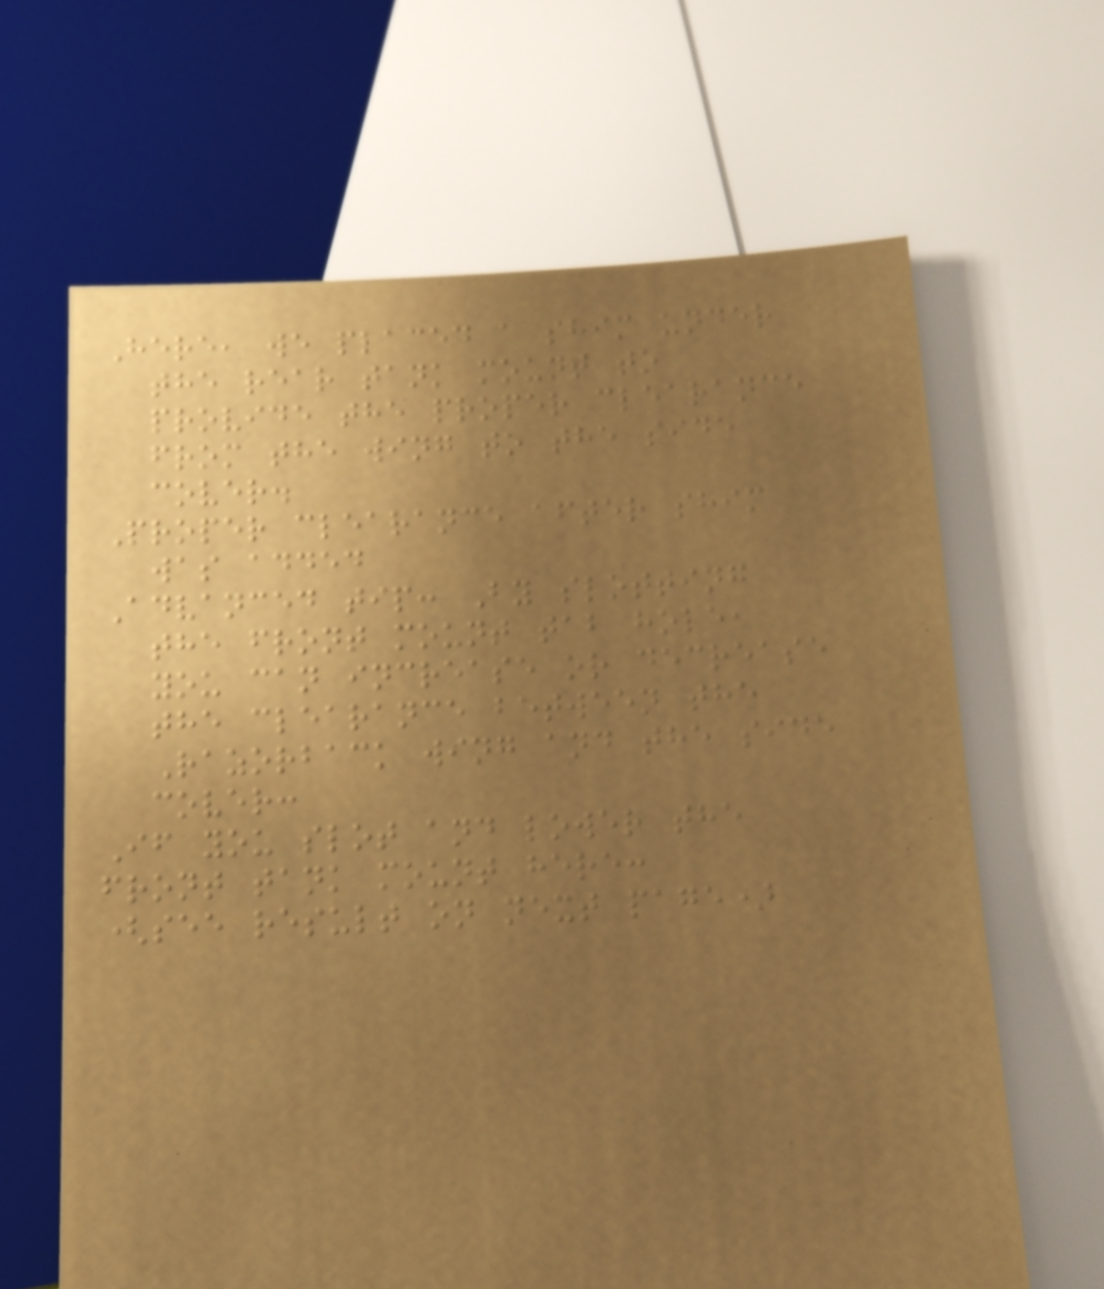Here, we placed a shim under
the rear tank mount to
provide the proper clearance
from the wing to the side
cover.
Proper clearance after shim
was added
Advanced tip: By slotting
the front mount tab hole,
you can increase or decrease
the clearance between the
Razorback wing and the side
cover:
If you slot and lower the
front tank mount here:
(see result on next page)
